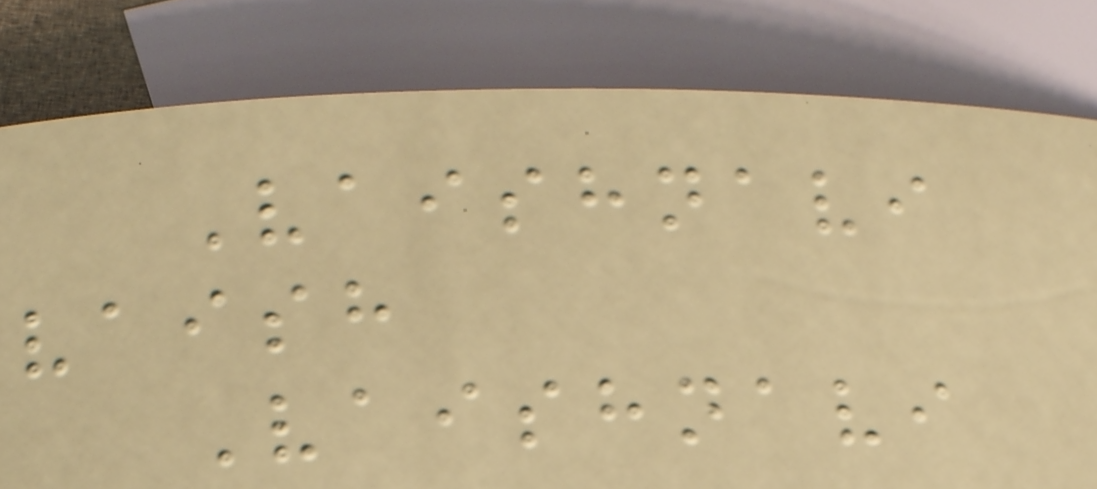Vaishnavi
vaish
Vaishnavi
